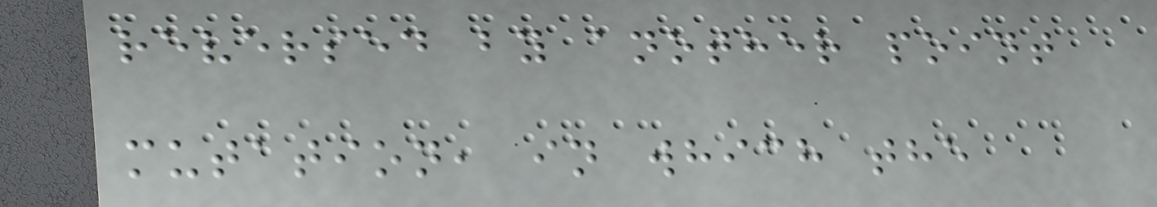reversed by another point
mutation, in which the
